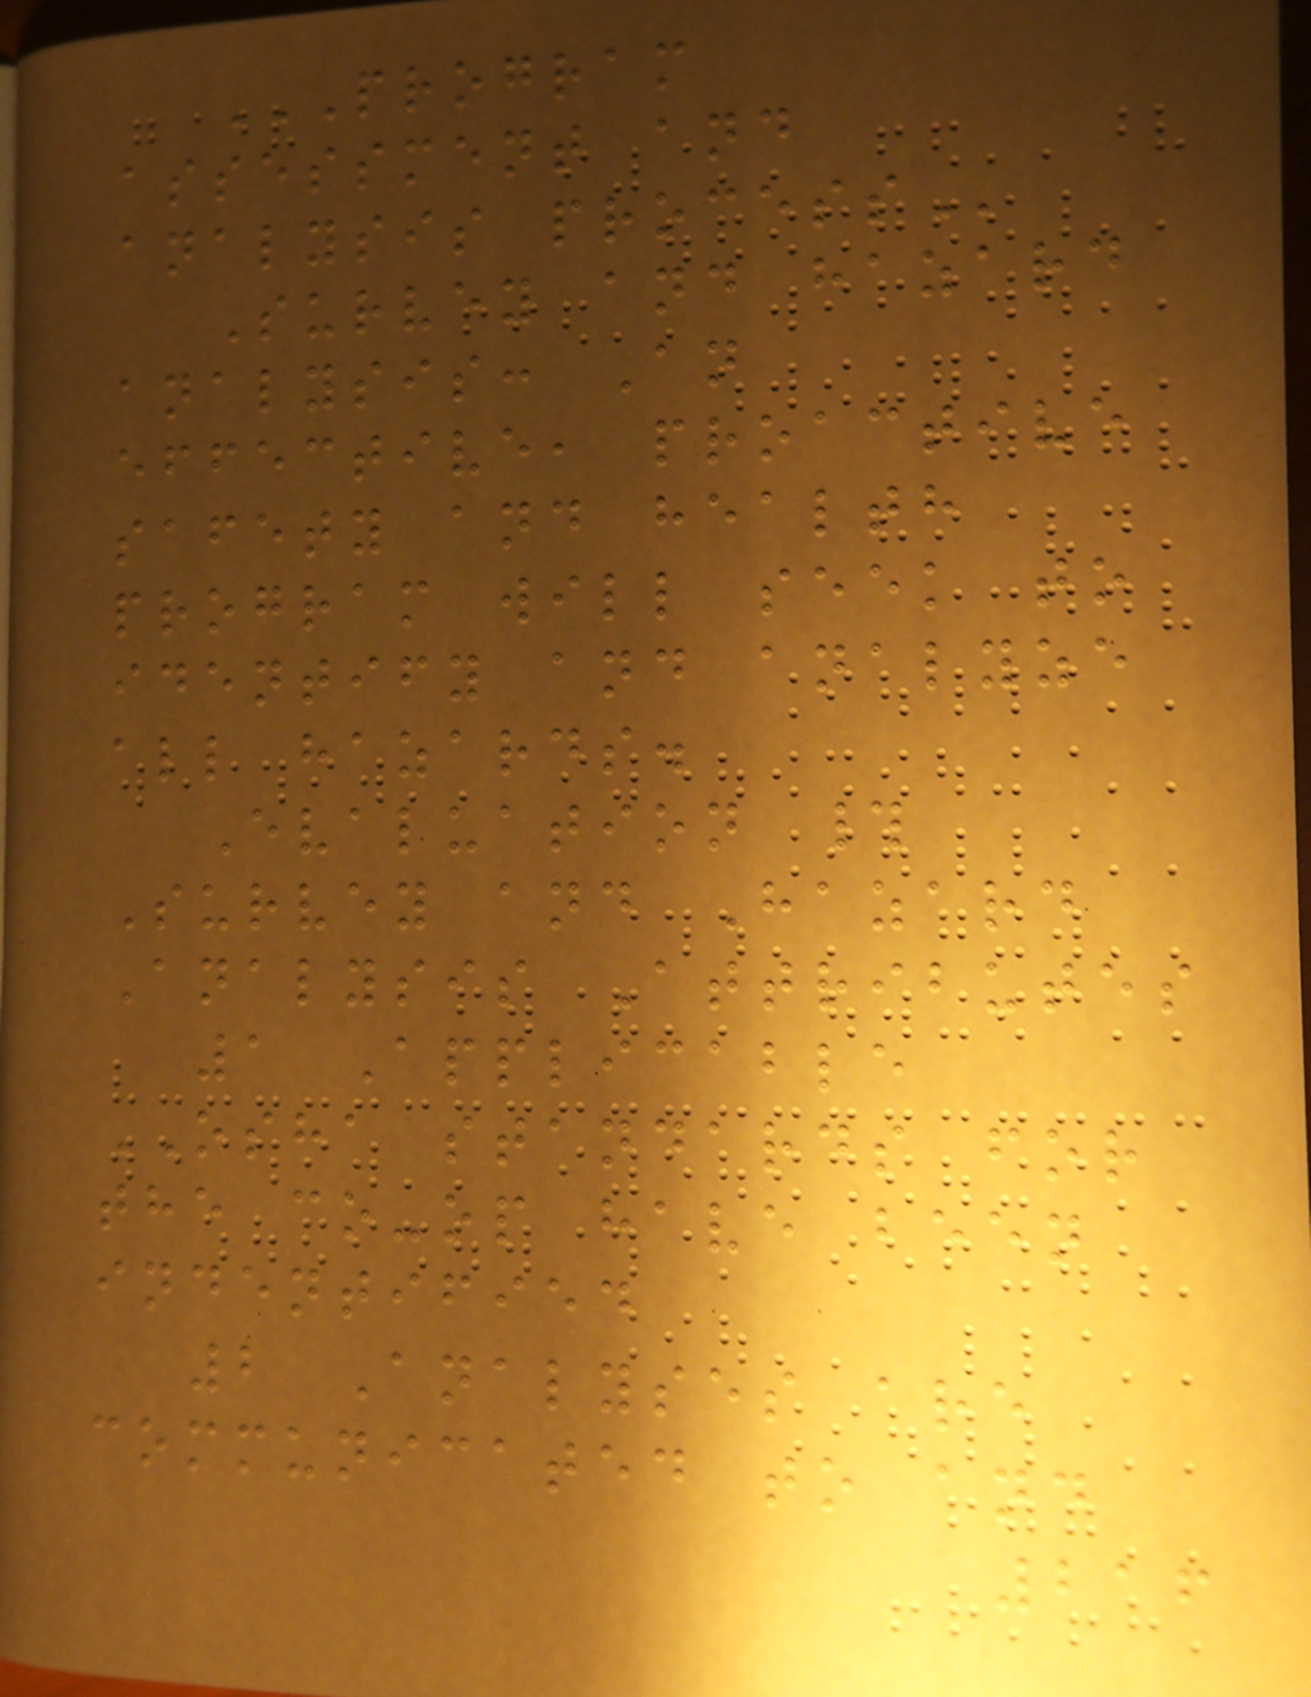PROGRAM
ASSESSMENT AND
ANALYSIS PROCESS
Survey and hazard
analysis: An
effective, proactive
safety and health
program will seek to
identify and analyze
all hazards.
Evaluation #
Survey and Hazard
Analysis Attributes
1 Applicable
OSHA standards for
the co-op have been
indentified
2 Analyses are
communicated to and
216
